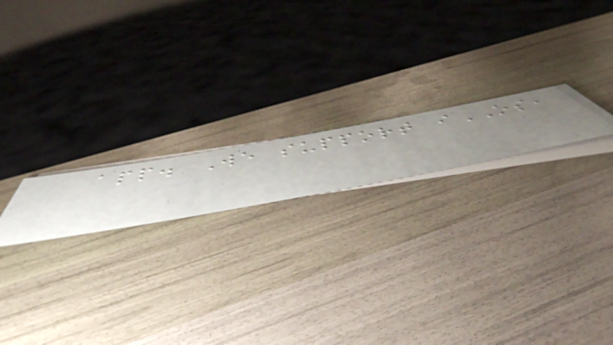app. We support iOS,
